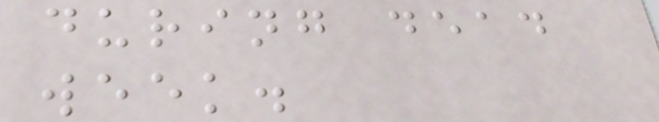during dead
week.
